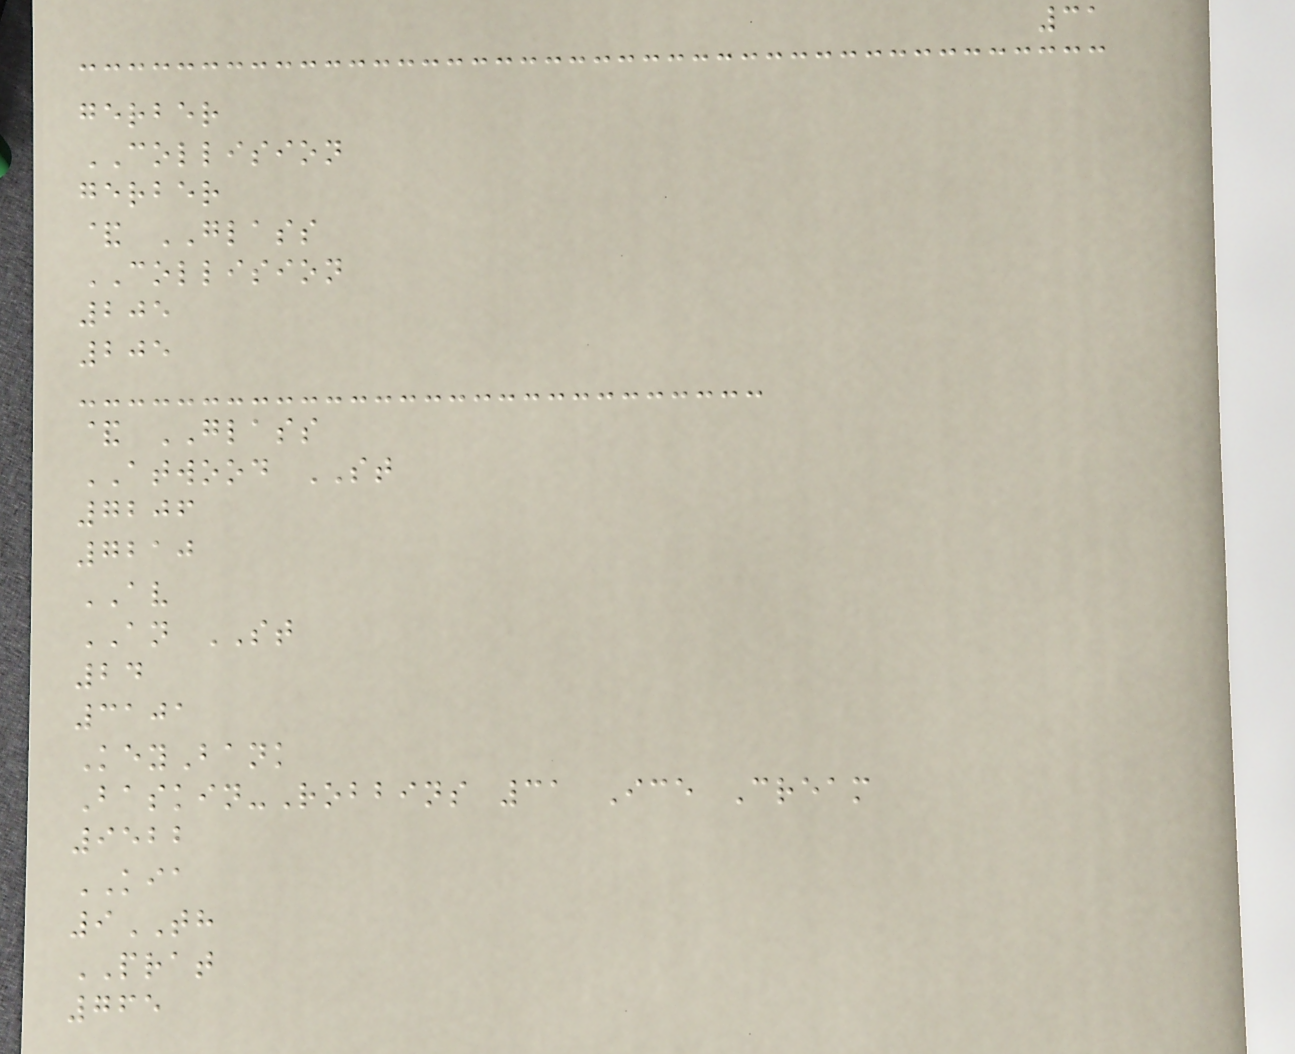31
gerber
COLLISION
gerber
& GLASS
COLLISION
205
205
& GLASS
ATWOOD ST
7206
7210
AV
AN ST
24
3101
KeyBank
Baskin-Robbins 31 Ice Cream
9522
KIA
9TH
PRAT
765
